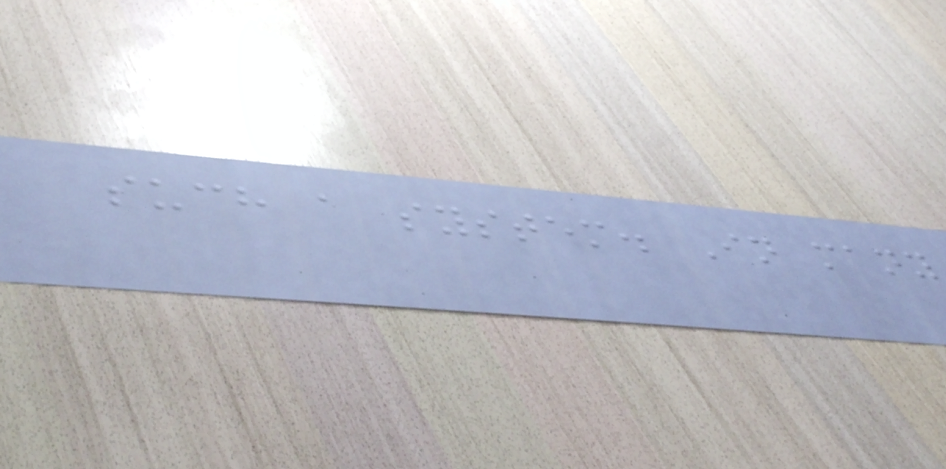such a system. In many
